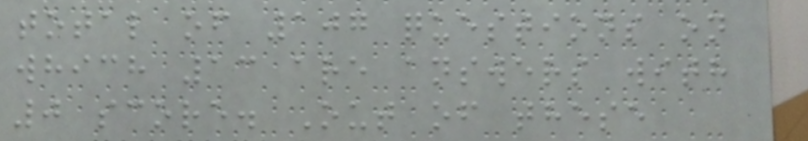total of 107 questions on
which 13 are answers with
0 score. Out of these
